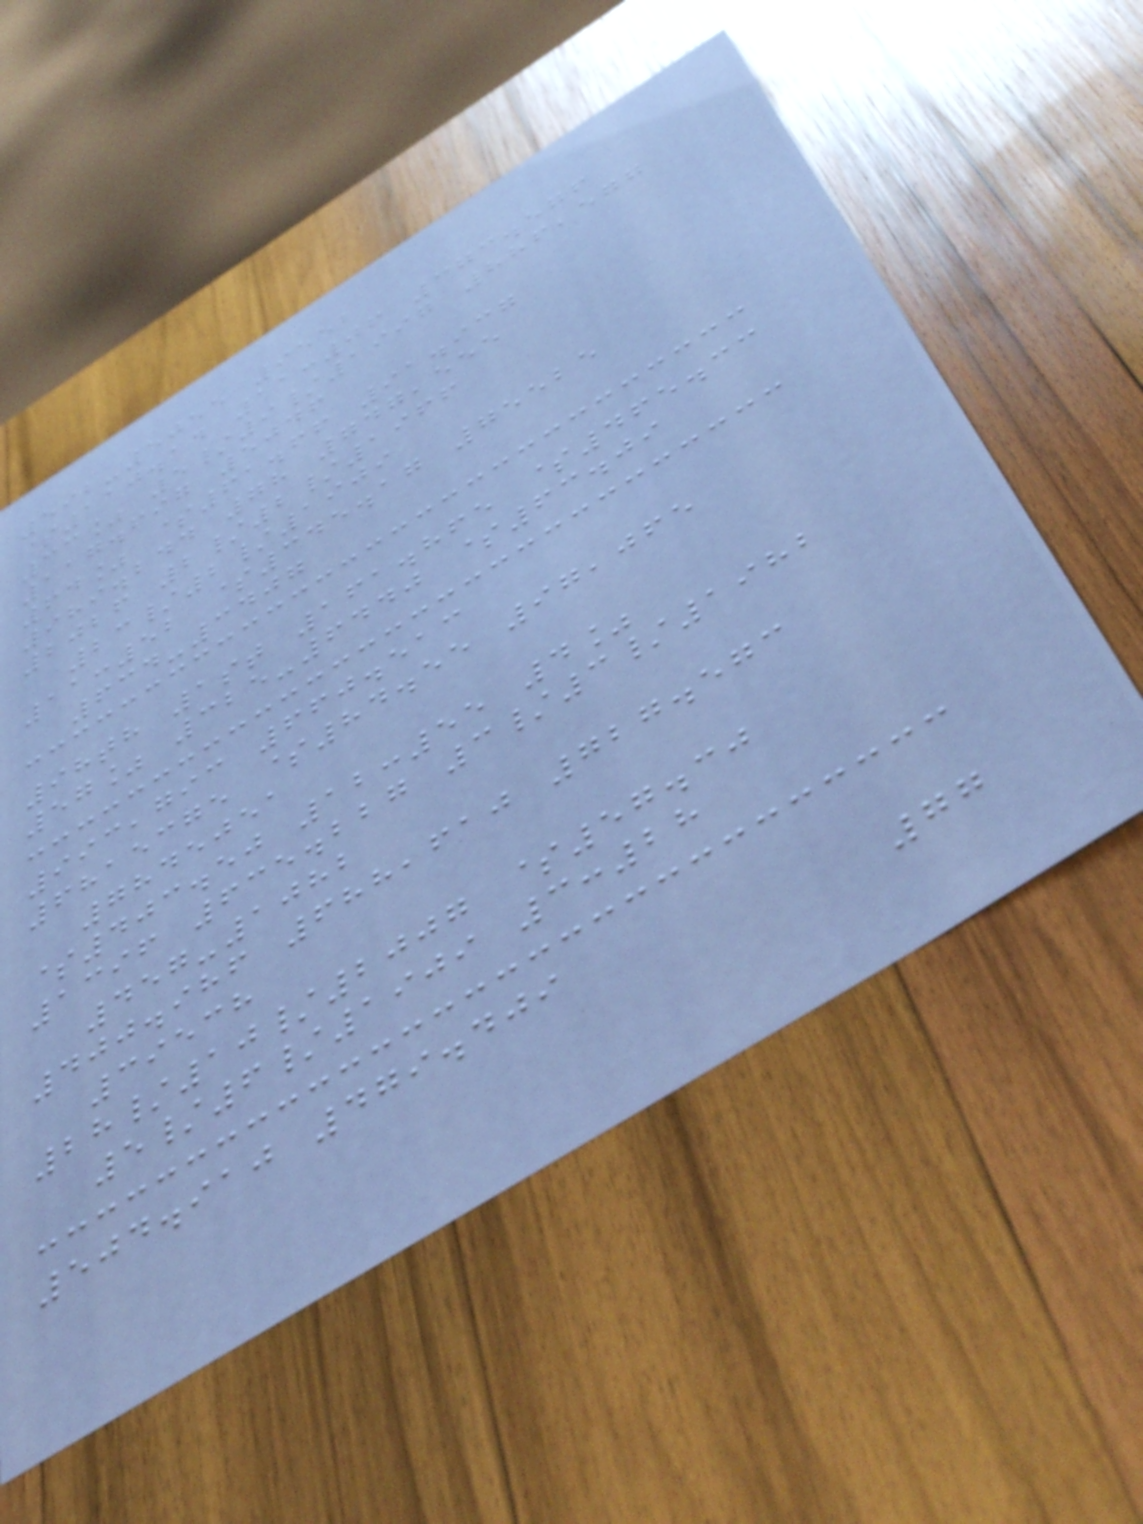592-5055 9552
$110.14 11:06 373.576
33% 5/9/1997 886,577
117.697 5046
64% $61.66 91.937
989.244 78 747,555
2026 2/2/1966
23/2/1909
11:52 $345.17 75525
634-3407
98th 1st 161.865 $465.33
57% 325-6440 $63.09
993,793 660.513
6815375 $84.55 97,065
7845051
$403.50 12:55 4%
1396 635.227 3/3/1982
457-1082
400.986 688,610 727.573
39538
28/10/2007 $57.30
5/6/1909 3:28
504.910 479.409
77
